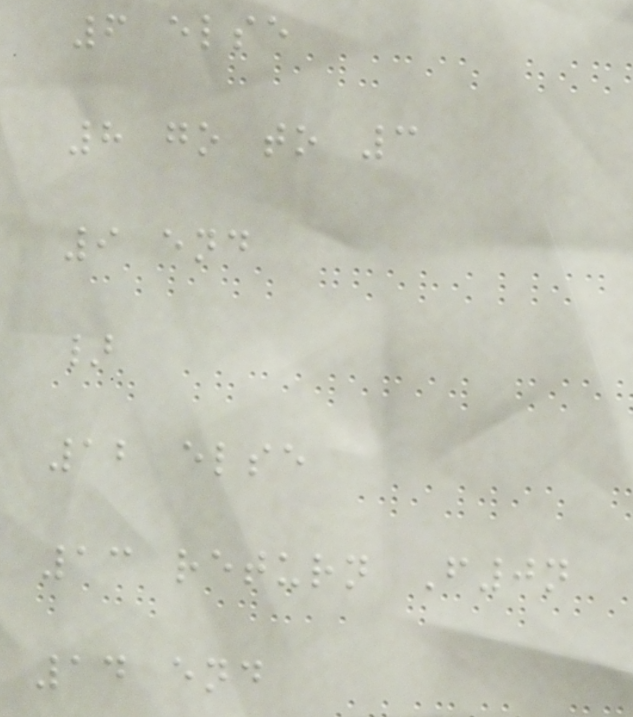6 else
8 go to 3
9 end
}
12 else
13 return F0n
14 end
